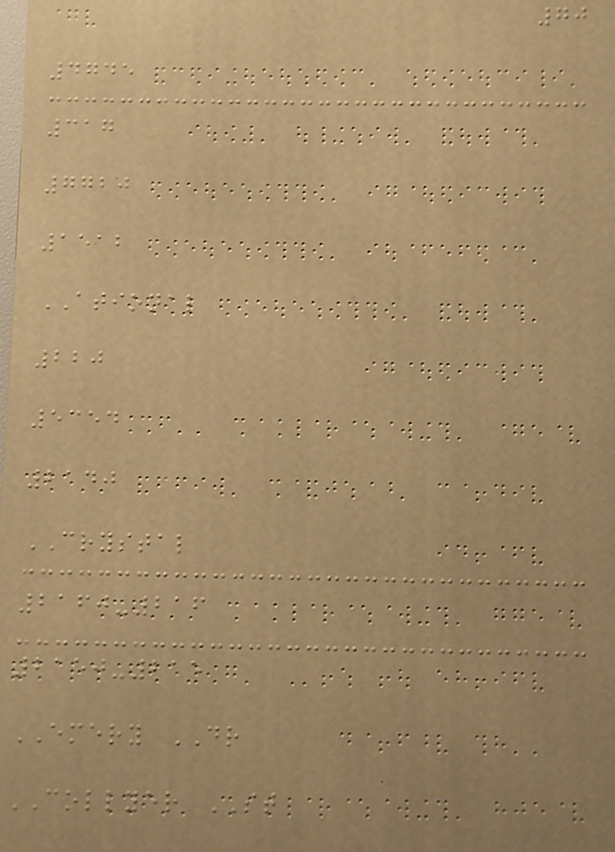70
4745
317
7720
1512
ATIONAL
220
5354
2140
CRYSTAL
2160-216
2150-215
EMERY DR
COLLYER ST
